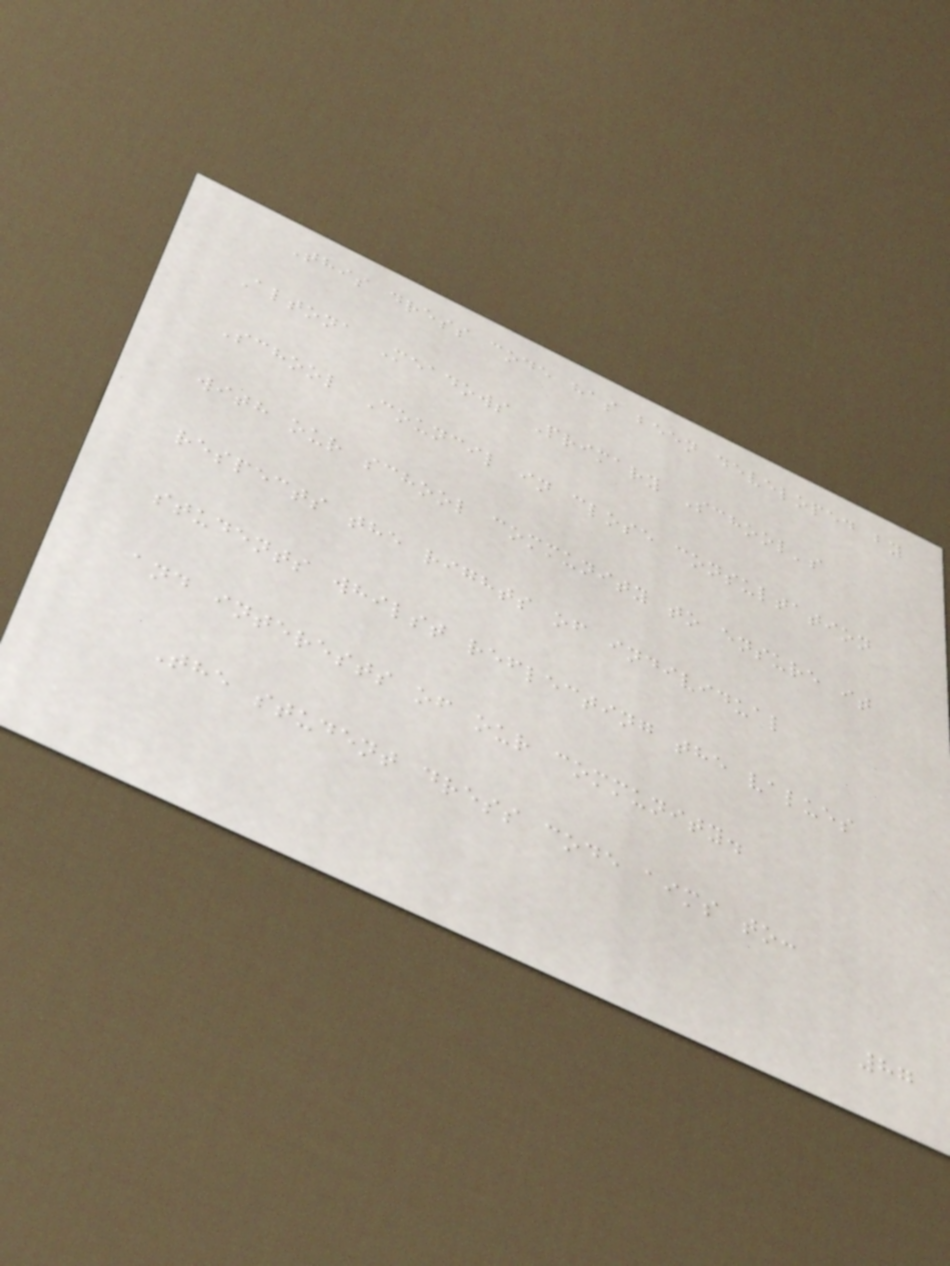This dress code has been developed by
Altona Meadows Primary School's
School Council in close consultation
with our school community to ensure it
respects the rights of individual
students whilst reflecting the values
and interests of our community.
The student dress code aims to:
87
